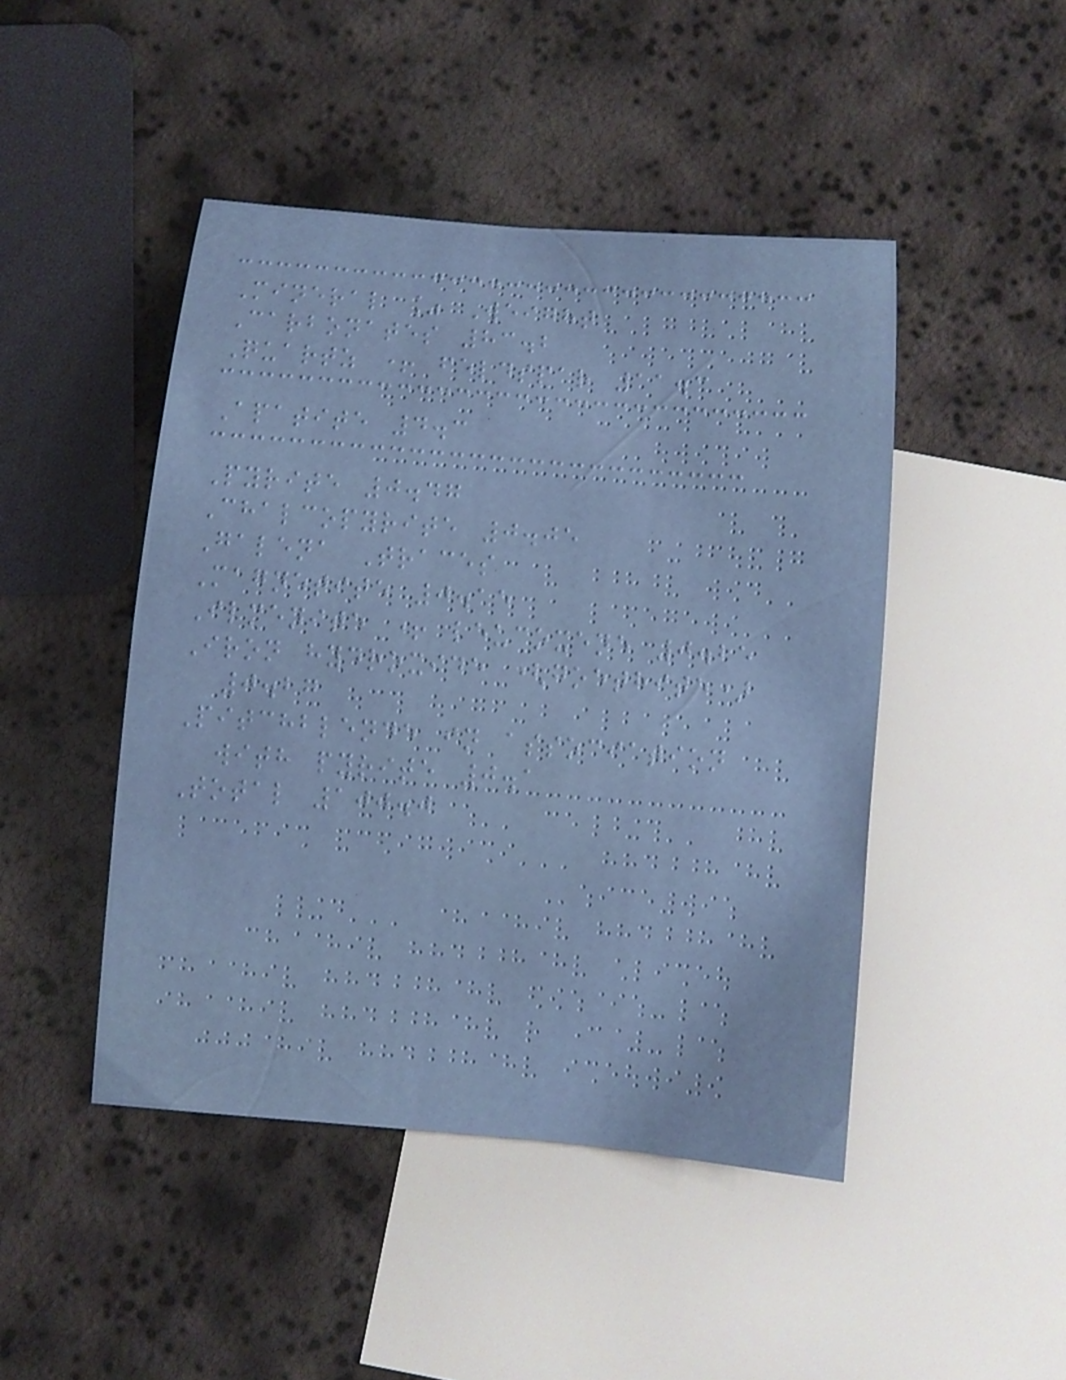Mineral % Weight
Carbonates 83.2
Quartz + feldspar 11.3
Apatite 4.3
Pyrite 0.47
Chalcopyrite 0.05
Galena Traces
Magnetite 0.15
Ilmenite + leucoxene 0.25
Iron hydroxide (goethite)
0.27
Pitchblende in association
with pyrite 0.1
Total 100.0
